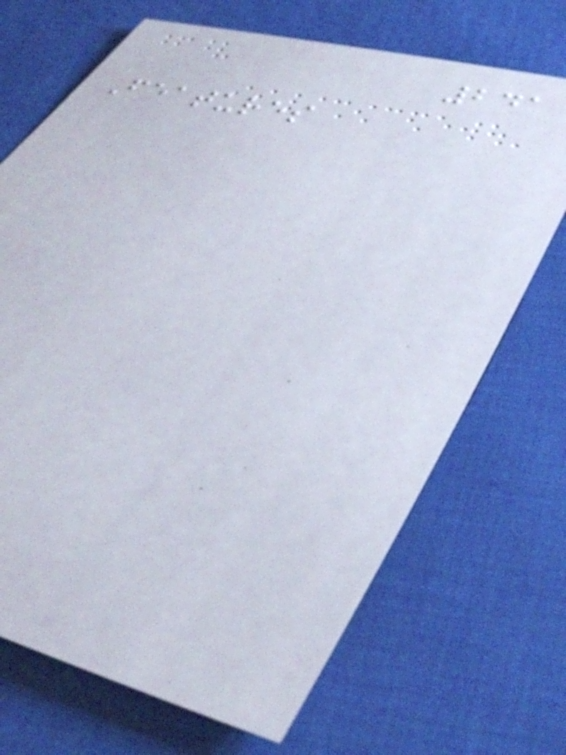241
Features
